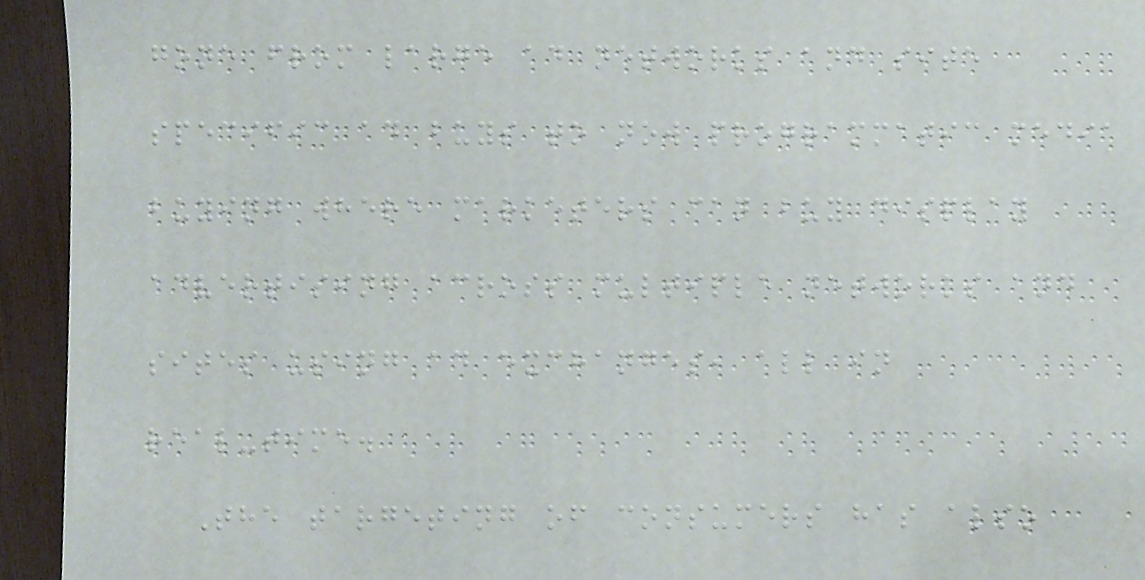gone from large ad networks and site
specific ad buys to now programmatic media
buying where marketers can buy display
advertising across multiple networks and
sites using ad exchanges, all in
real-time.
The targeting of consumers has also
